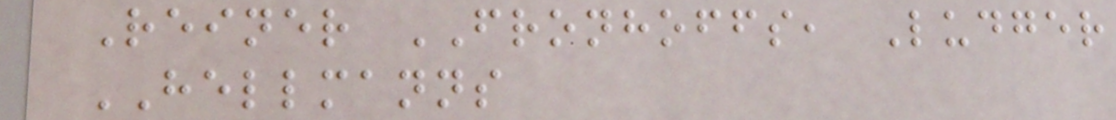Reiner FRONHOFFS, Ludger
HELLMANNS
